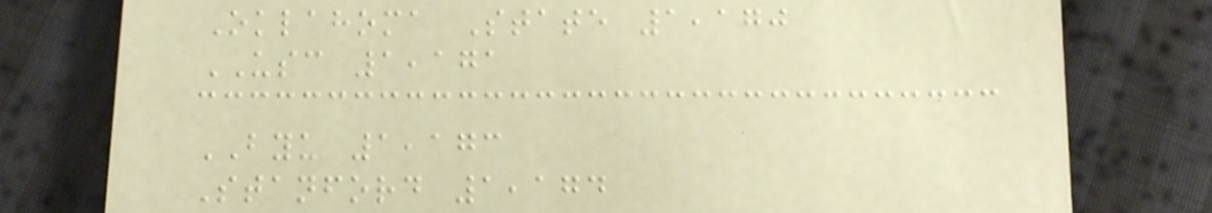Oklahoma State 1,170
USC 1,171
BYU 1,173
Stanford 1,174
